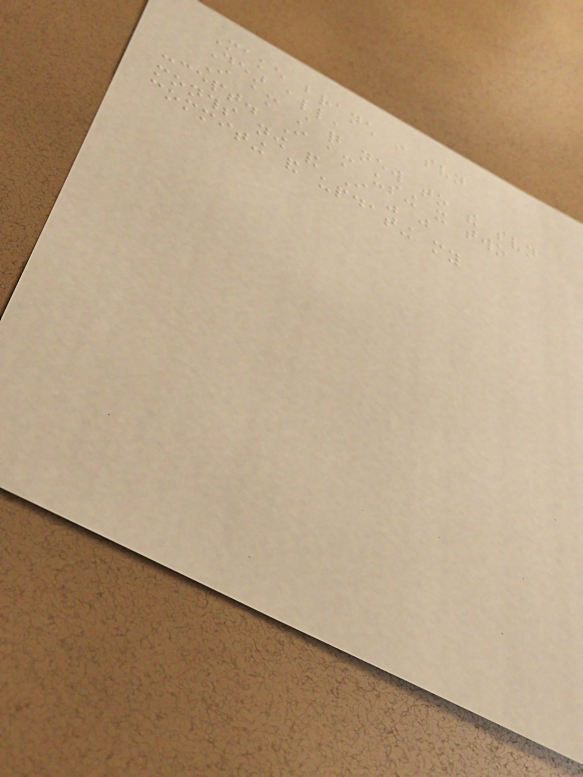Make branch in svn
Dear all,
I am still quite new to the svn
concept. I am using it two
months now and I was just
commiting and updating my
